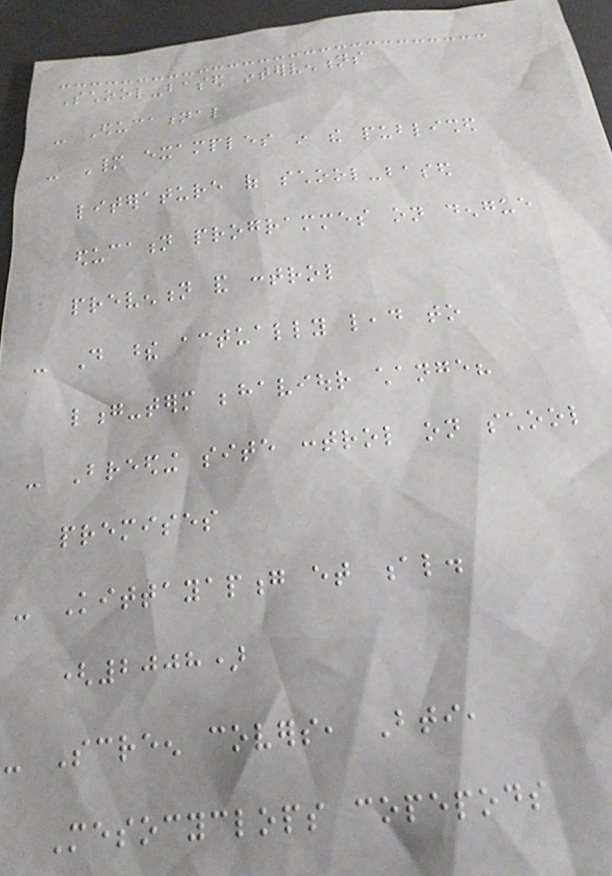School-based interventions
- Educational
- Many examples in the published
literature of school-based
education programmes on dengue
prevention and control
- Do these actually lead to
long-term behaviour change?
- Breeding site control on school
premises
- Kittayapong et al.
(2008)
- Screen covers, Bti,
Mesocyclops copepods
